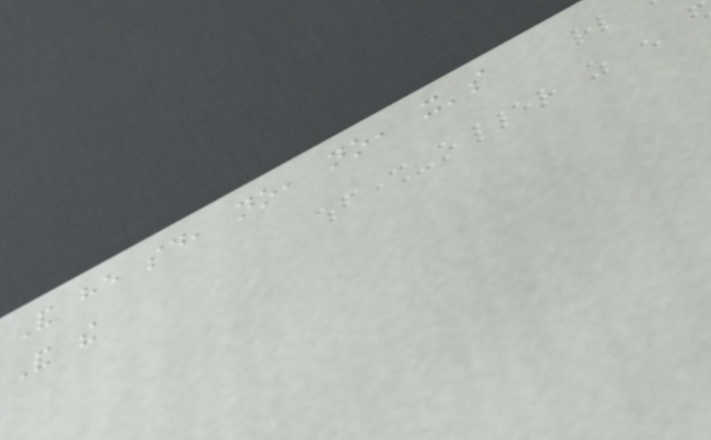And he said, no, no, it's
And the
